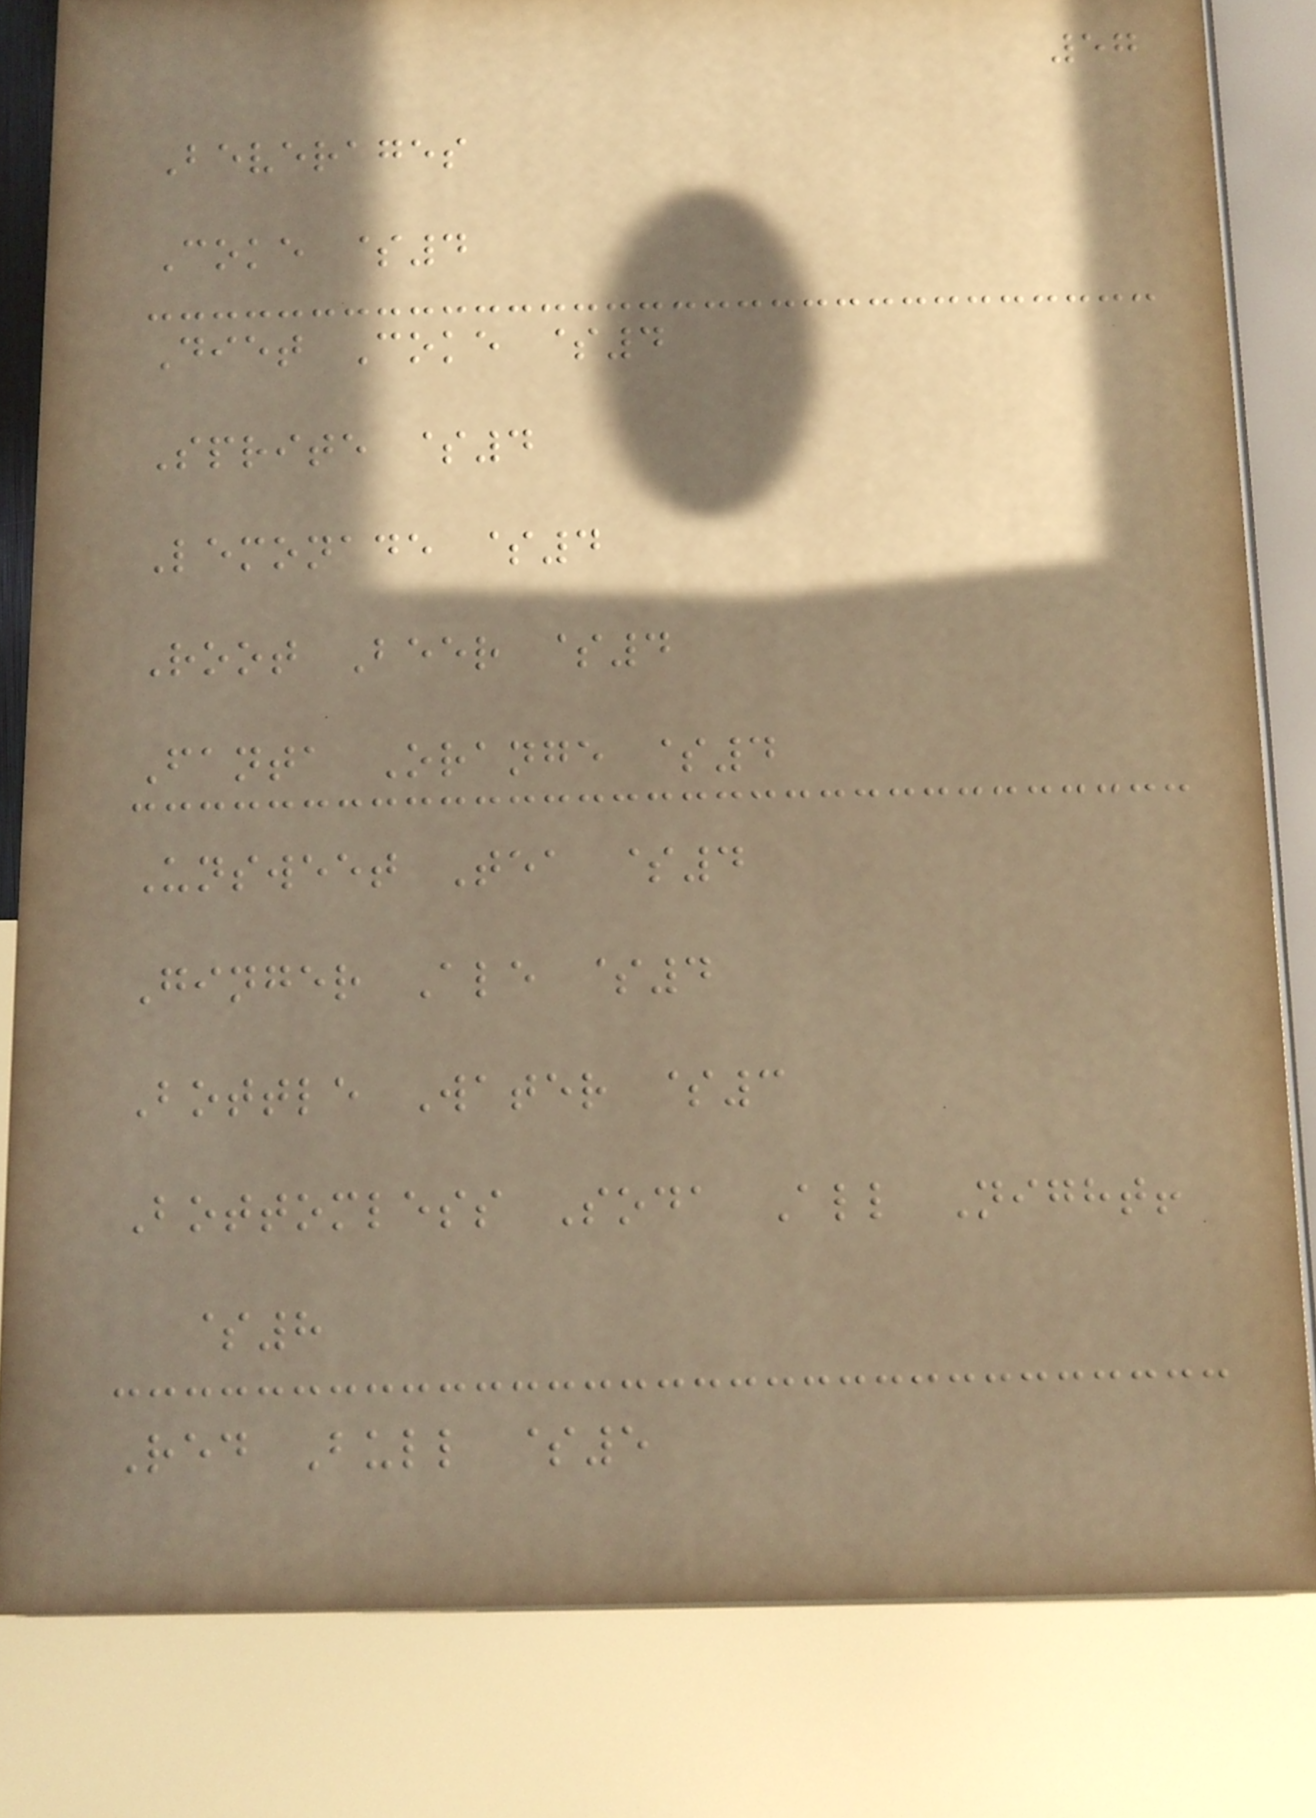57
Beverages
Coke $4
Diet Coke $4
Sprite $4
Lemonade $4
Root Beer $4
Fanta Orange $4
Unsweet Tea $4
Ginger Ale $4
Bottle Water $3
Bottomless Soda All Night!
$8
Red Bull $5
